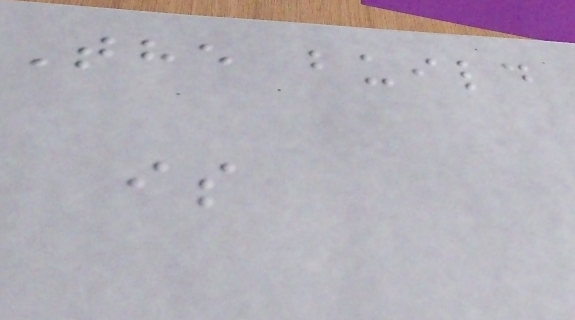The build
is
